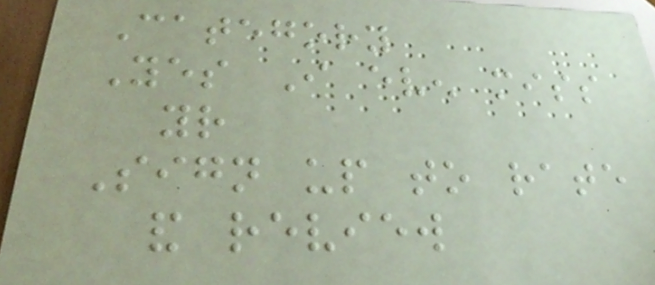Category
Yes I even miss
your
Sign up to rate
and review
